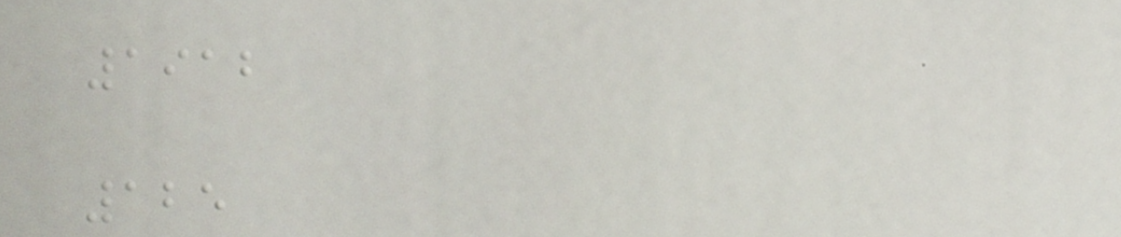1912
125
